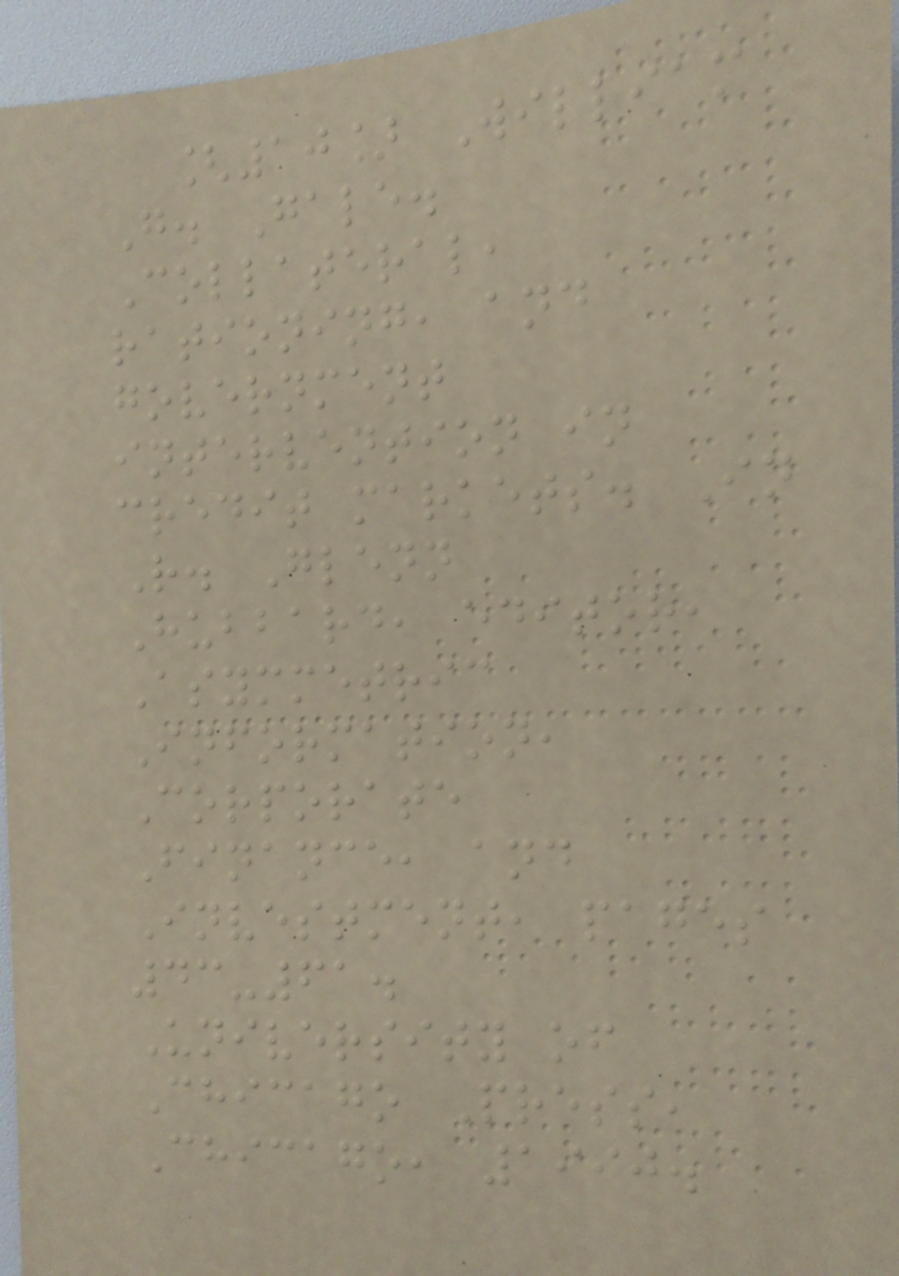[10] William
G. Gale.
Collateral,
rationing, and
government
intervention in
credit markets. In
R. Glenn
Hubbard, editor,
Asymmetric
Information,
Corporate
Finance, and
Investment, pages
43-61.
University of
Chicago Press,
Chicago, 1990.
